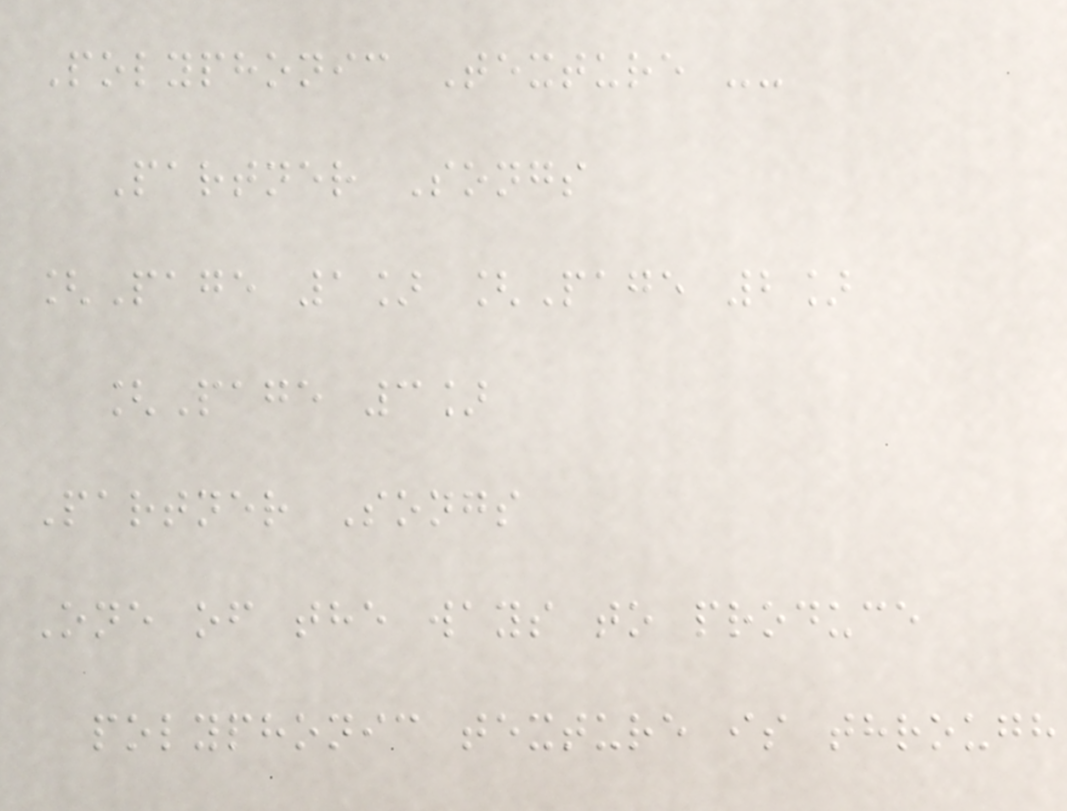Polyphonic Texture --
Partner Songs
[Page 1] [Page 2]
[Page 3]
Partner Songs
One of the ways to produce
polyphonic texture is through
